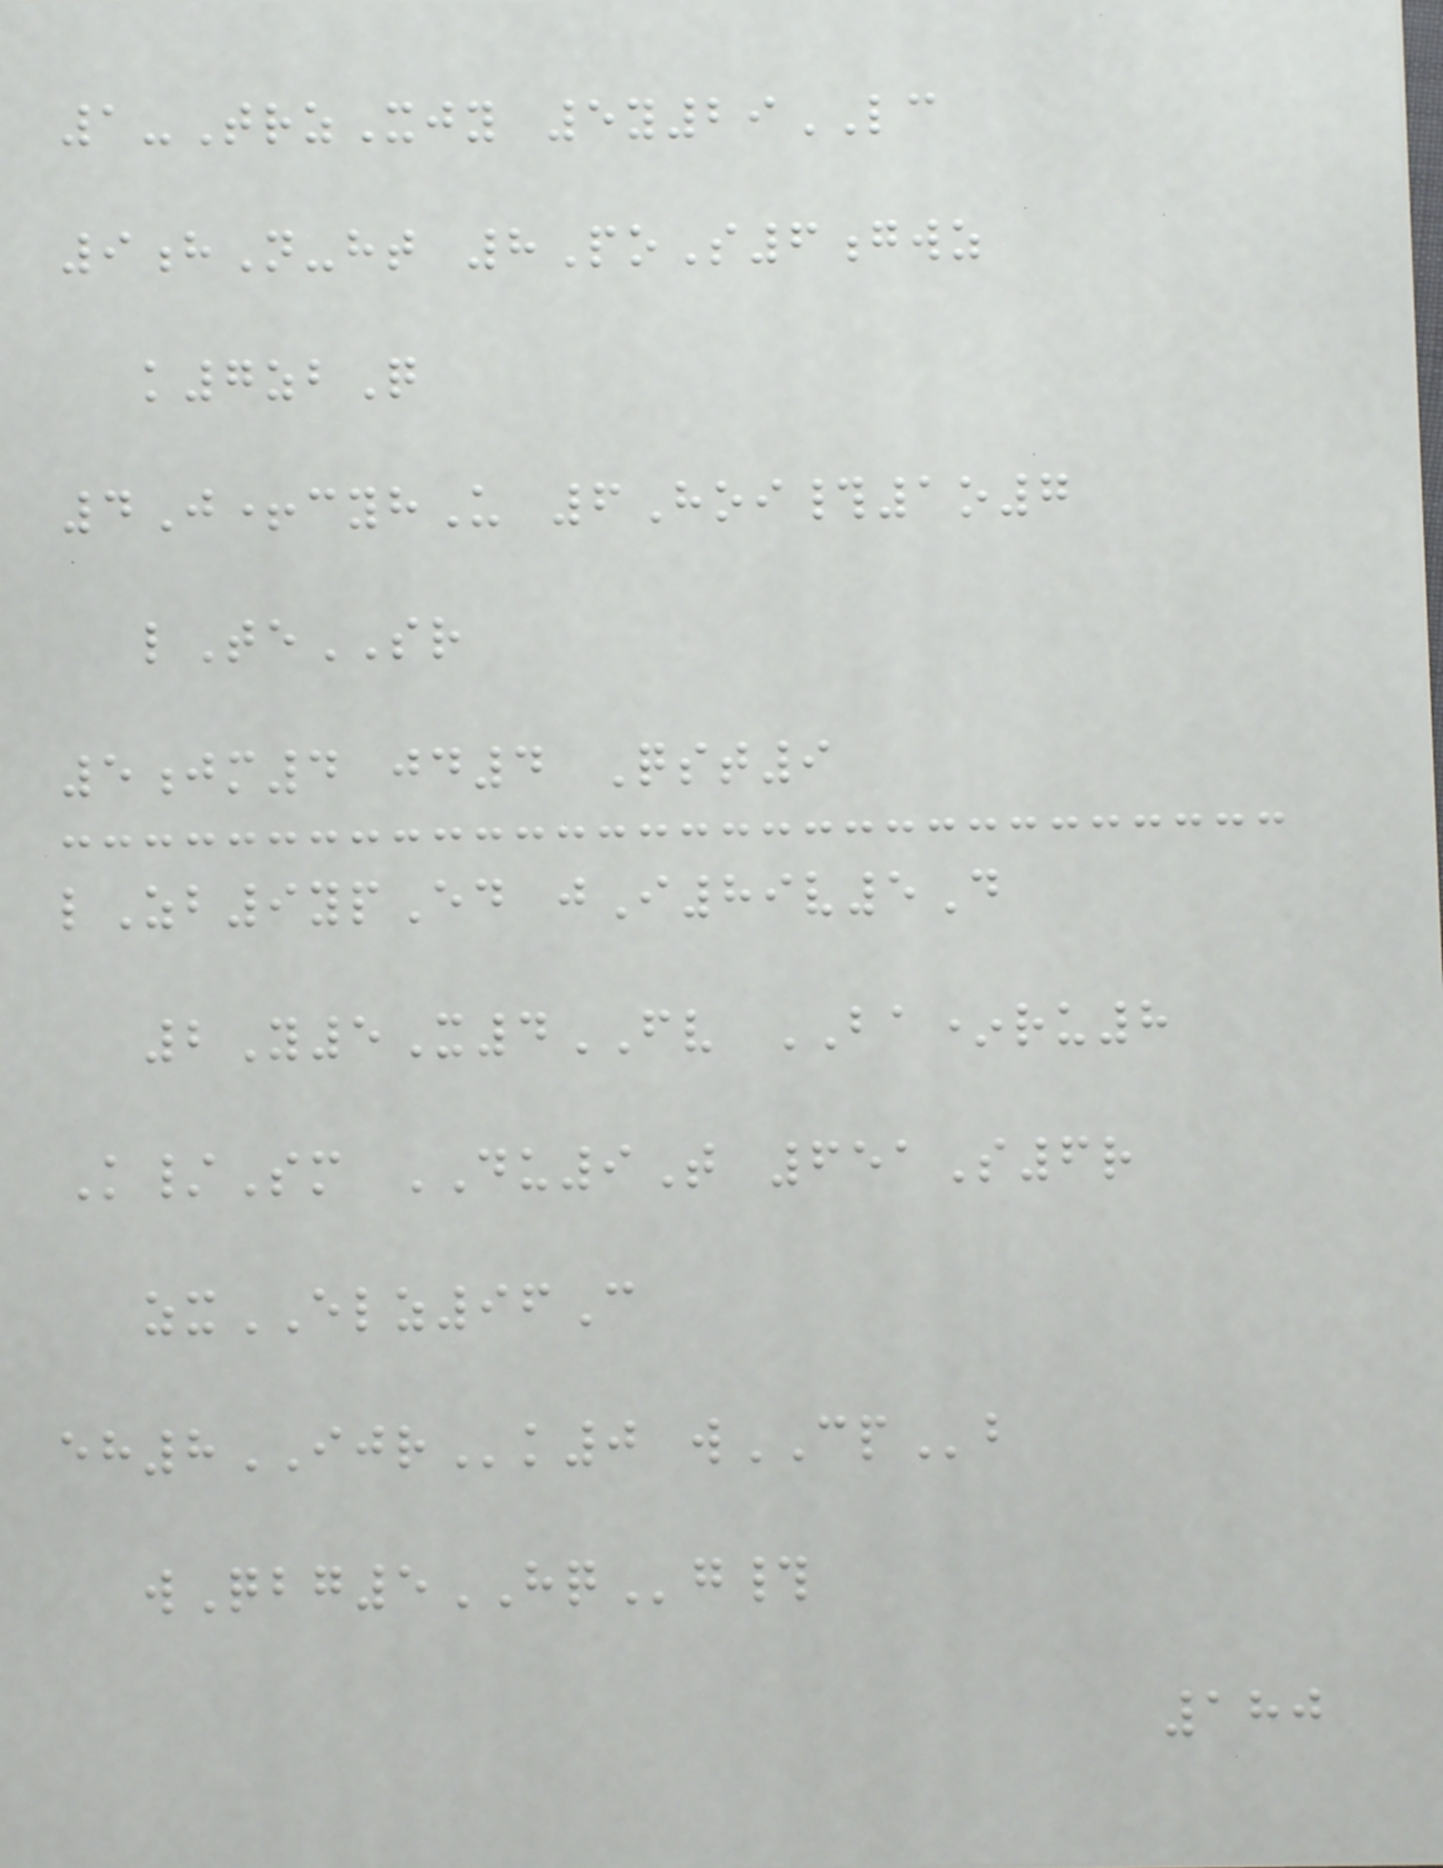1-TrzXjy 5y29LC
9hN-ht 8PoS6gwz
k7zbQ
4J+cyhU 6Hoi#1o7
lTeSR
5jm4 jd4 Qst9
lZb9ypEd jI89v5D
2Y5X4FV BA*ru8
K/Sm DU9T 651S6r
zxELZ96C
eh8IJRk0 wCPb
wQbg5HQg#
180
